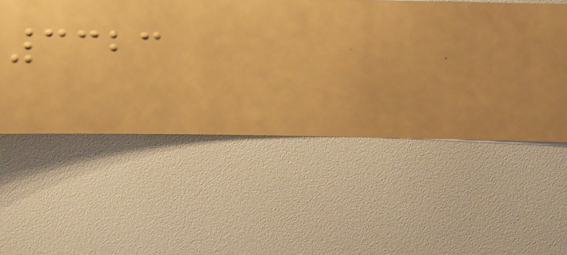3323
